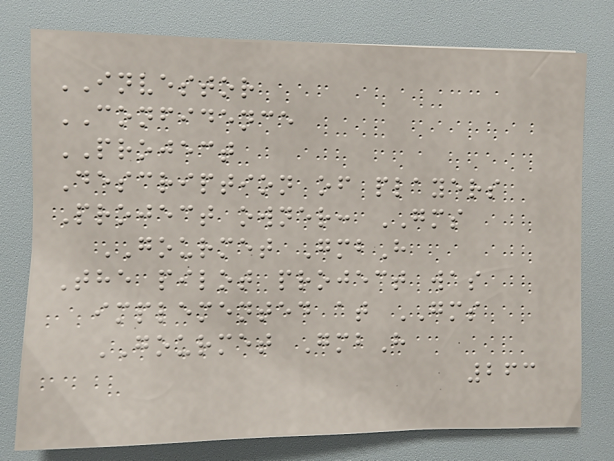INVESTOR
CONFIDENCE
PROJECT
Description of players
Project owner: GMS
GOURMET GmbH
The pilot project was
implemented at GMS
GOURMET GmbH
263
